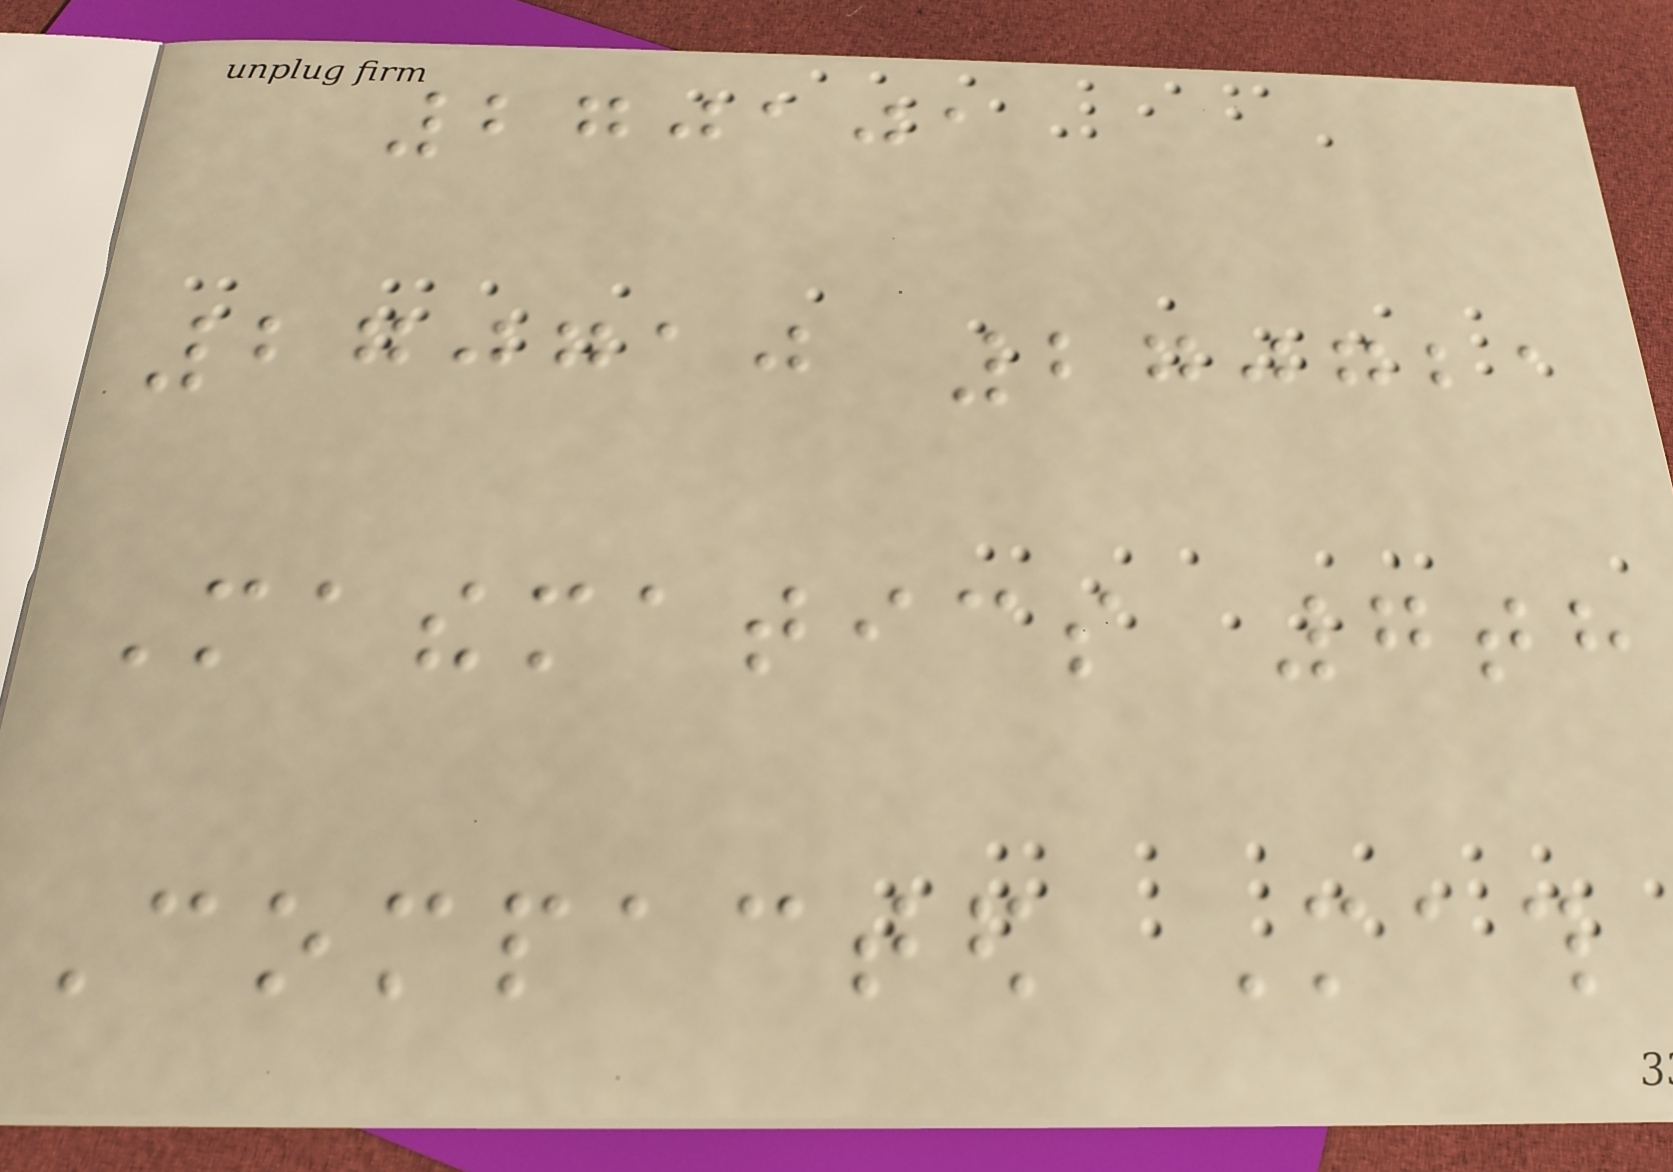270101
270710 270721
Mathematics 7th
Compacted Math
